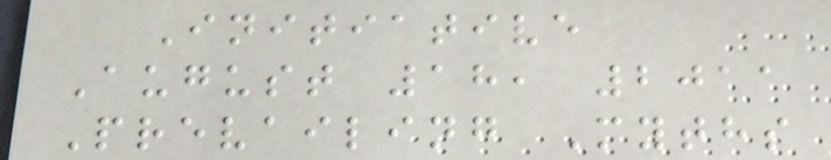Initiative
August 18, 2011
Prevailing Myths
